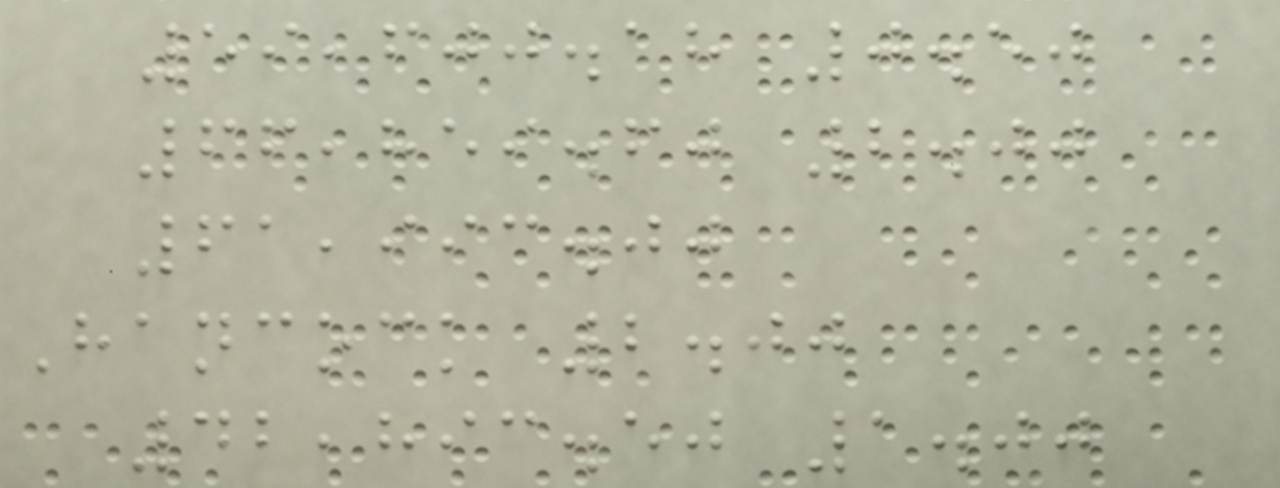59,600.18 0.50
66,859.60 2.00
61,993.00
Hancock 2.00
42,893.50 1.00
